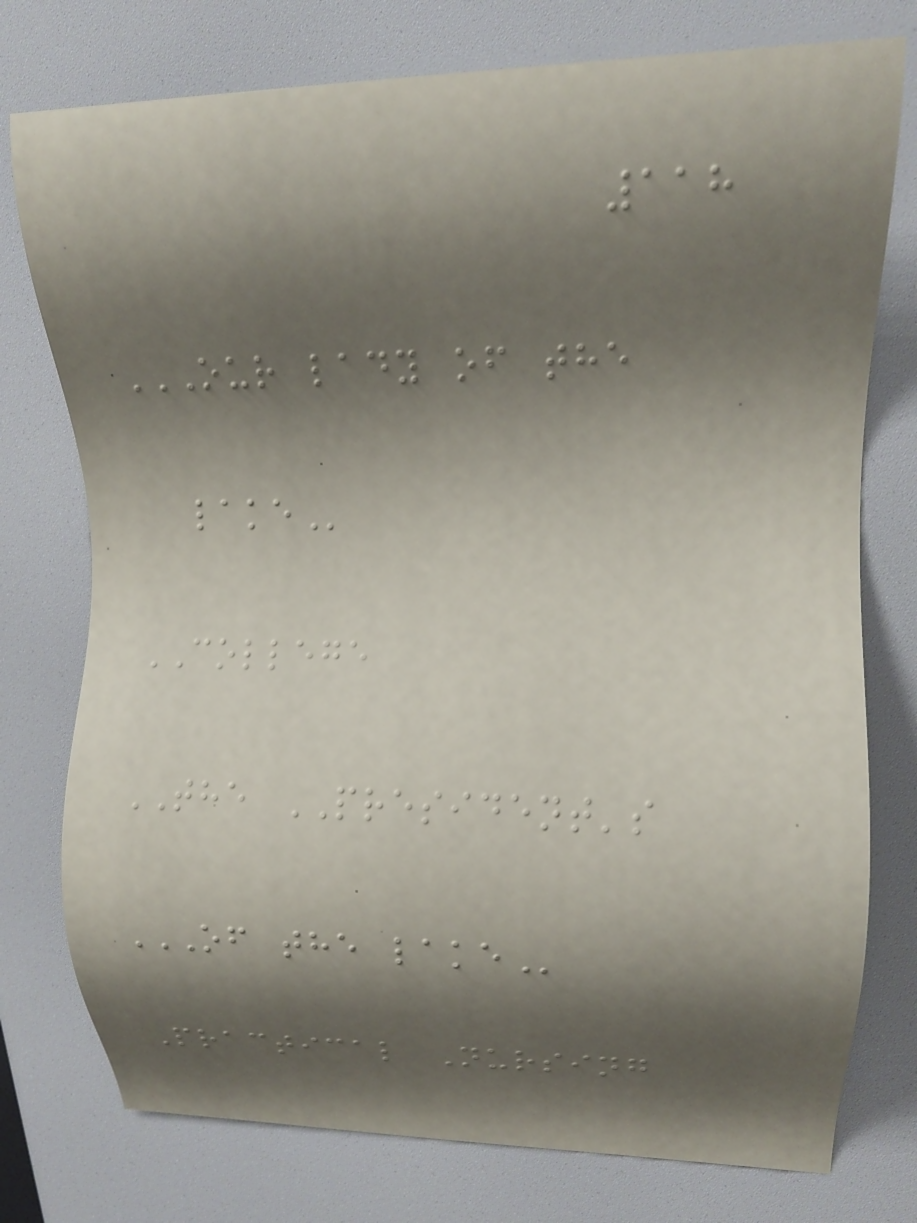118
OUR LADY OF THE
LAKE
COLLEGE
THE PRESIDENT's
OF THE LAKE
Practical Nursing
